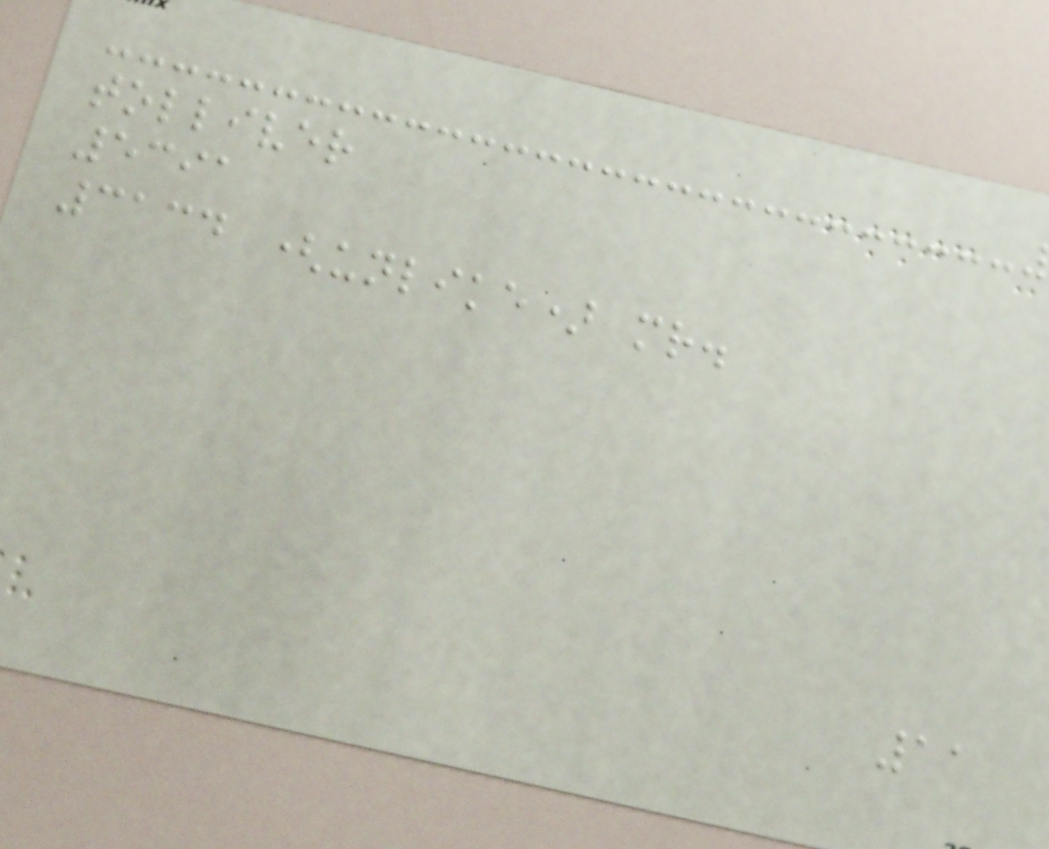tolliver
5391
3134 (unlike) mr.
11
